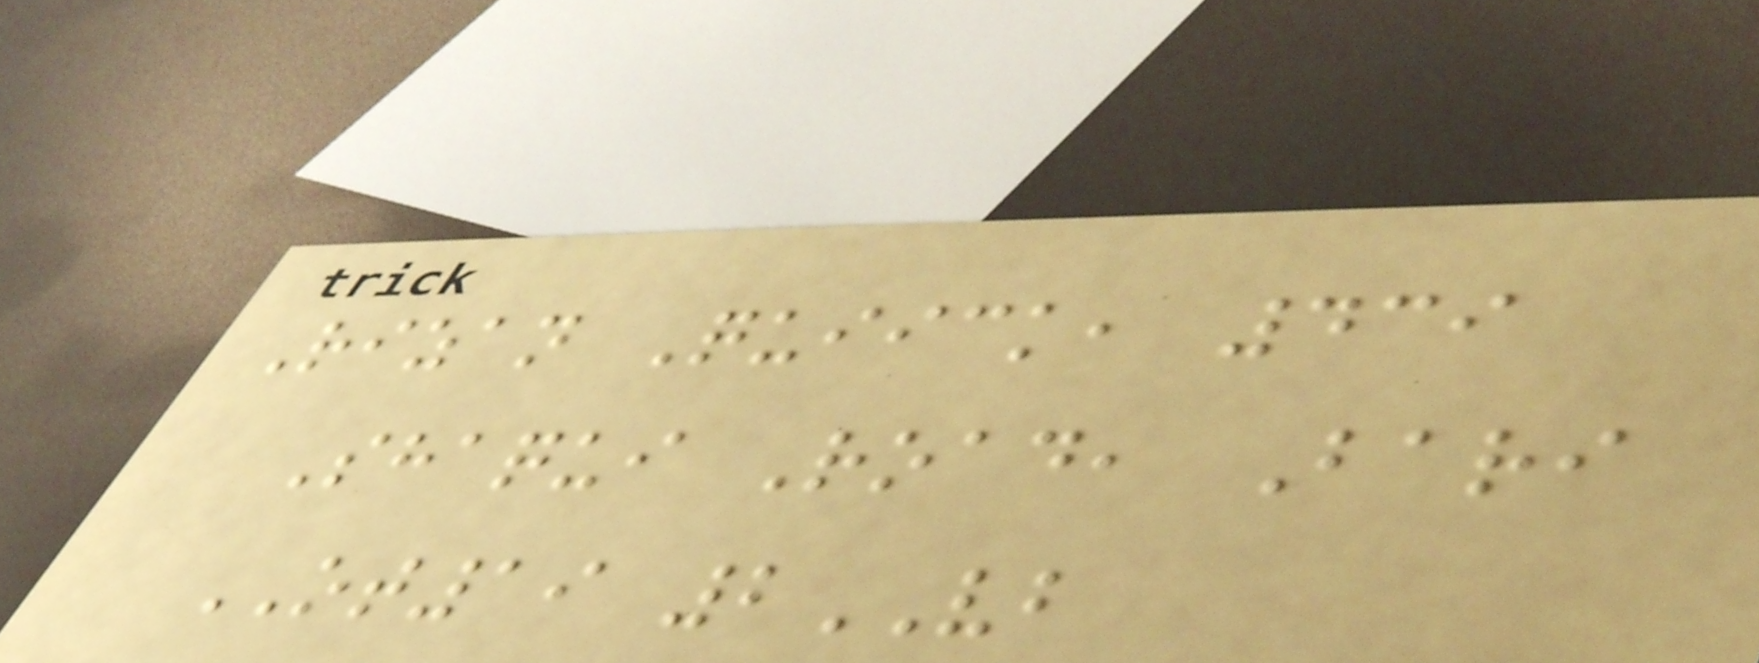Rizan Quiick, 439
Shaqui Road, Bari
OT19 2VB
